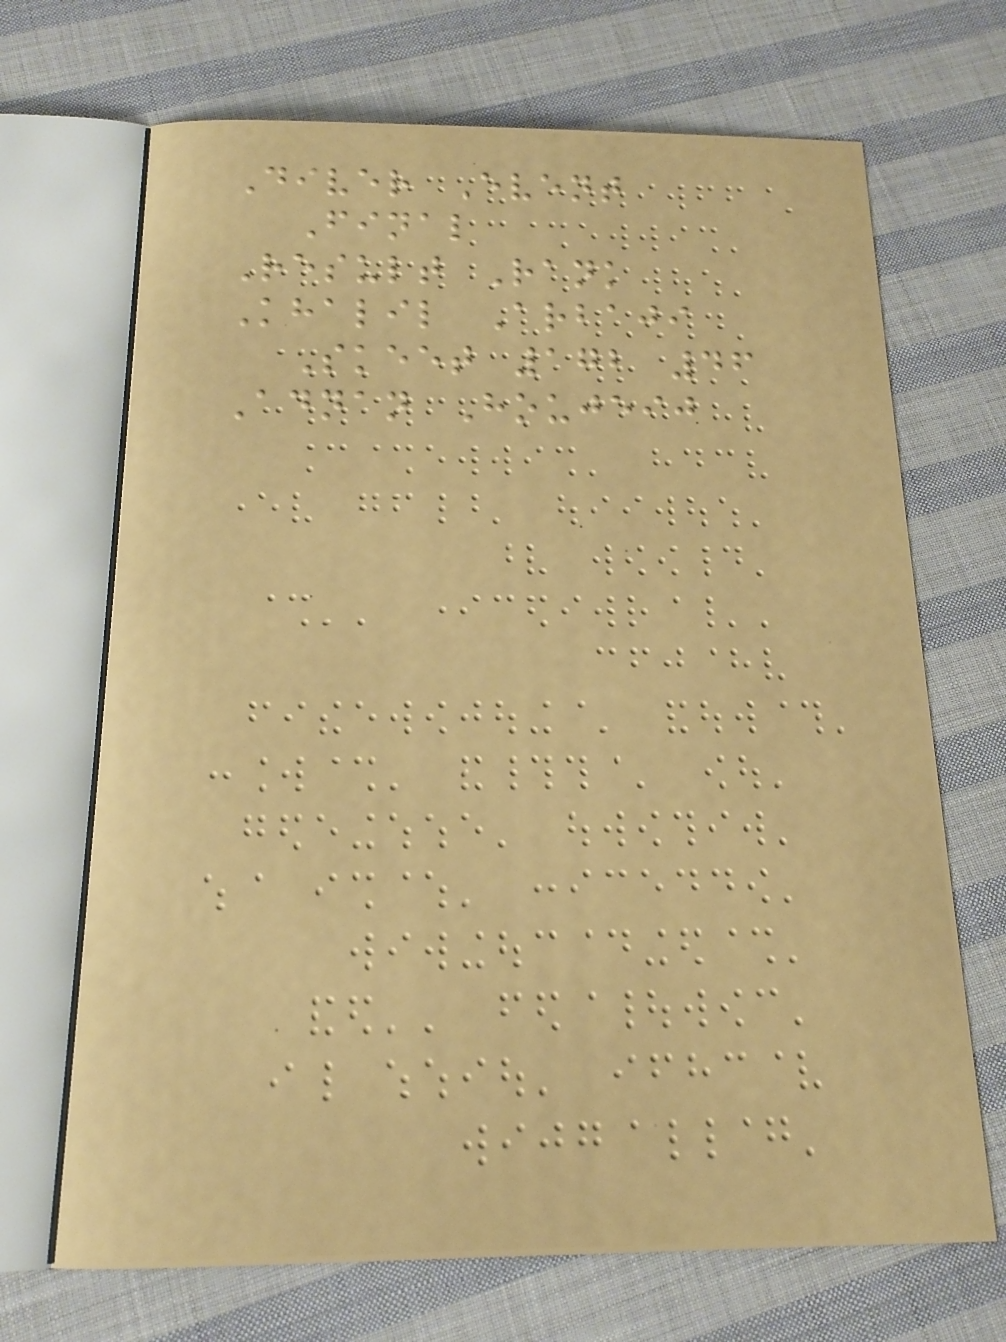Diver Event
Final
Result Rank
Khalil Arbaji
Skeet 172 46
Adnan Houjeij
